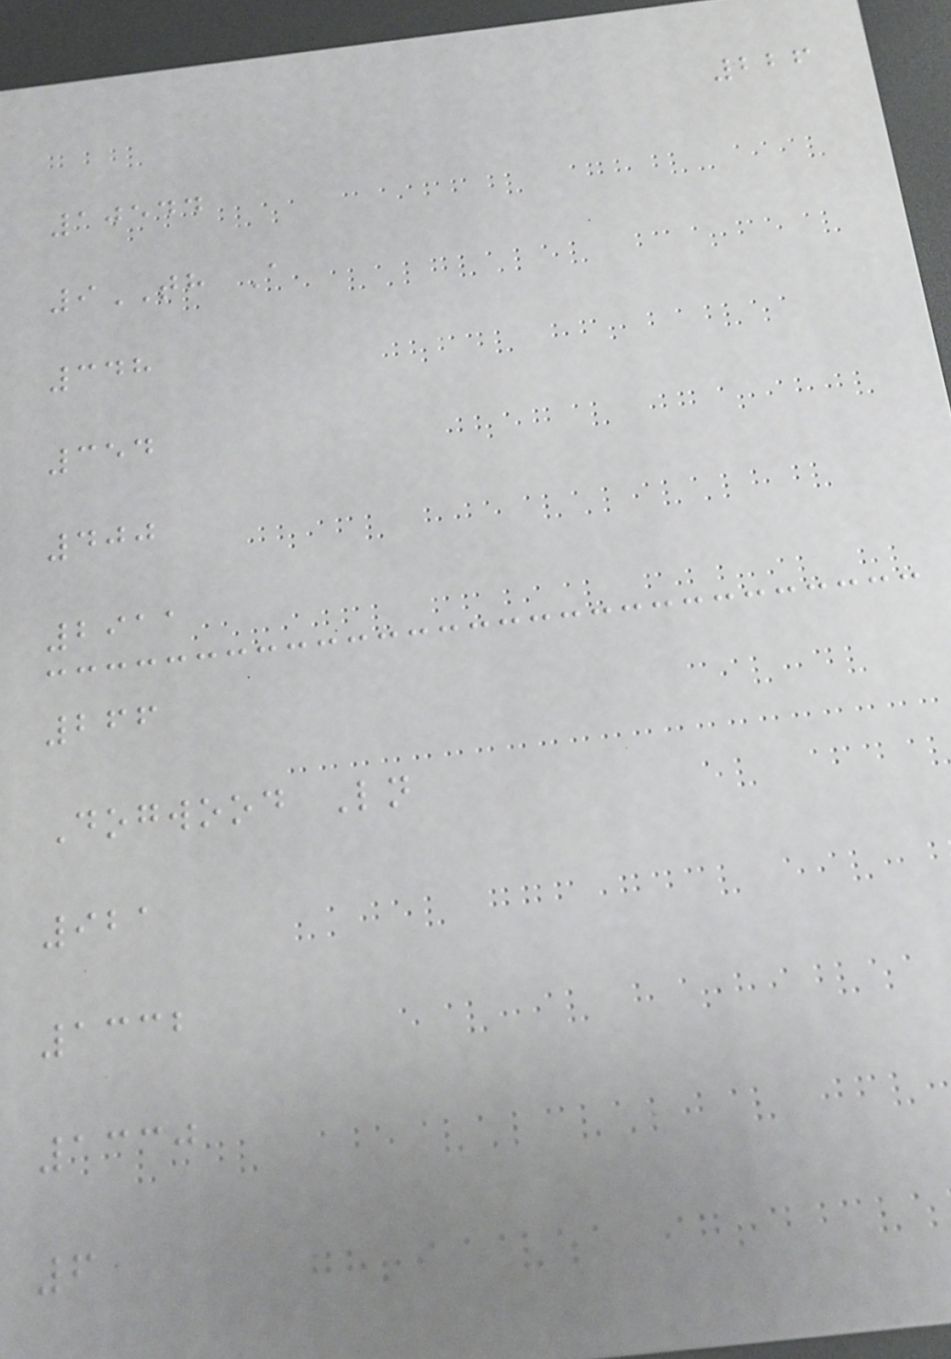226
10544
9TH A
348
354
400
2911
266
Dogwood Ln
921
1332
1330
6
